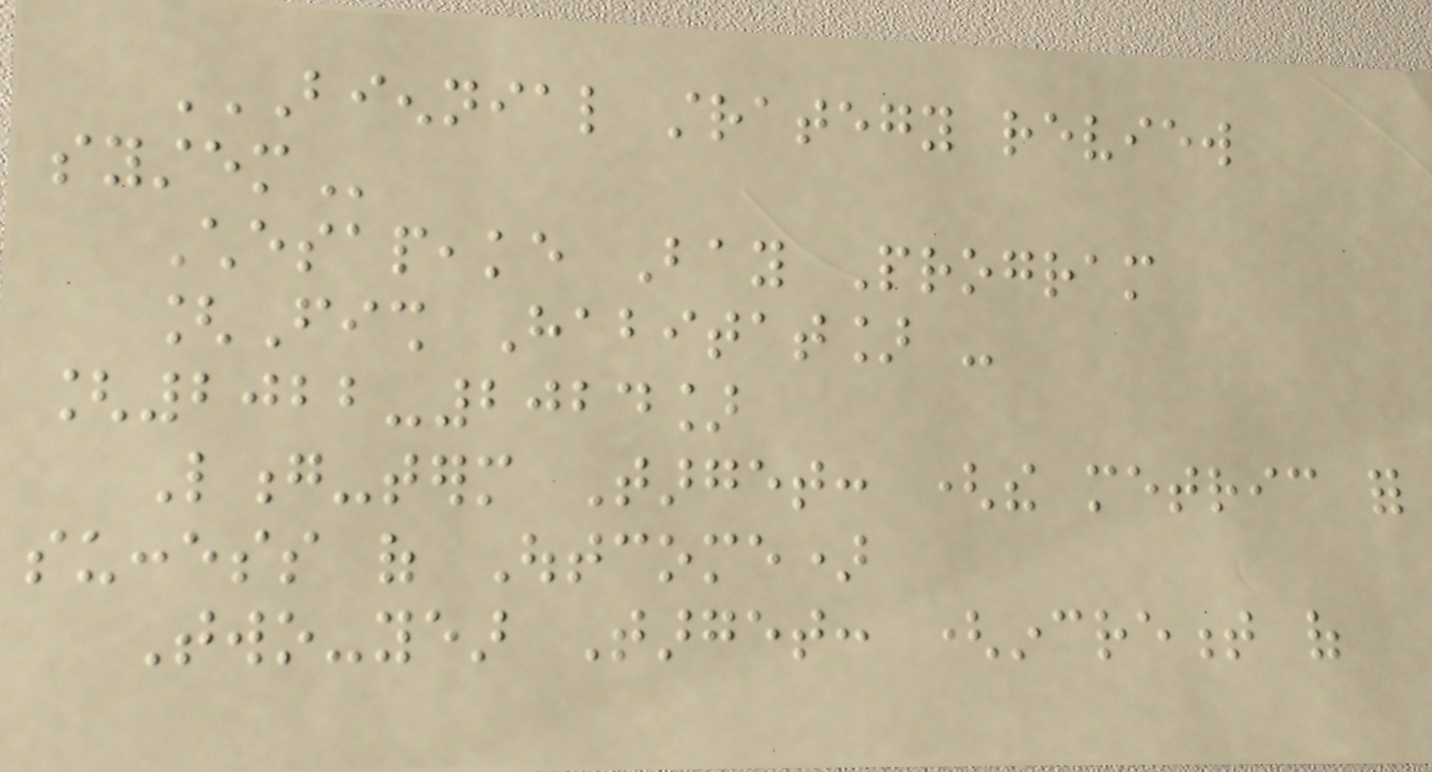BIENNIAL STRATEGY REVIEW
SYSTEM
Chesapeake Bay Program
[Fish Habitat] -
[2022-2024]
Long-term Target: (the metric for
success of Outcome)
Two-year Target: (increment of
